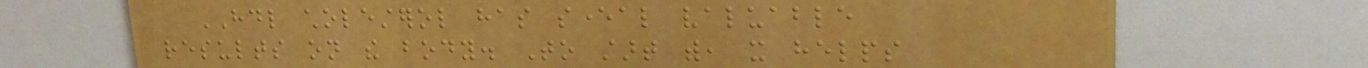HDL cholesterol has several valuable
results on the body. To start with, it helps
